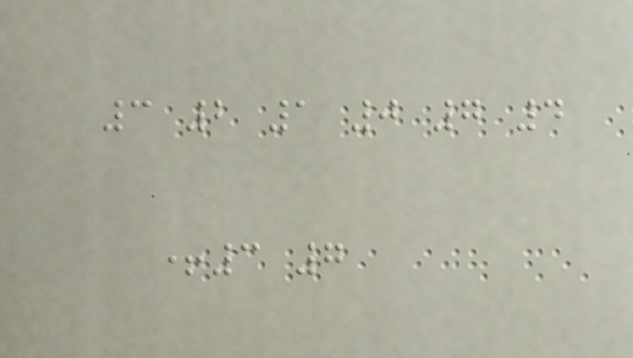3 2 1 0 7 4
+3 7
